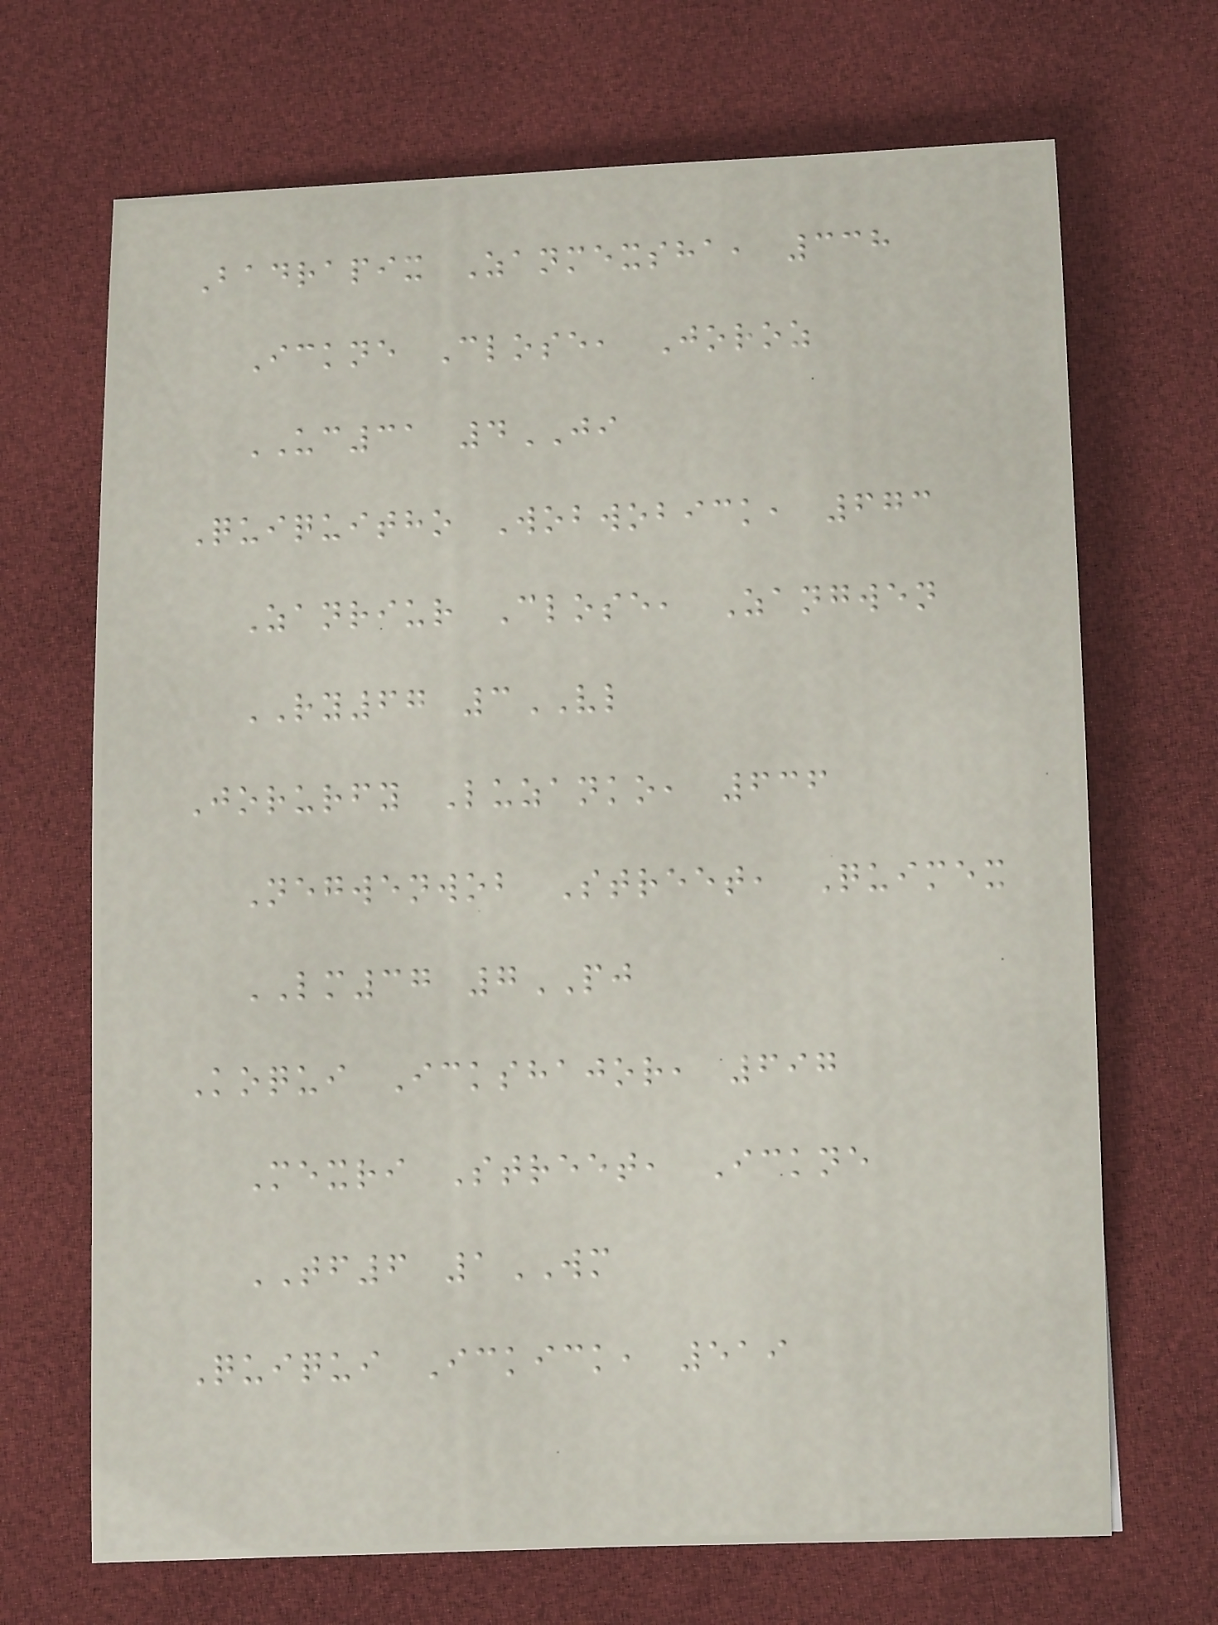Badrapix Zanmexsha, 338
Ickne Close, Joroz
UC31 4JI
Quiquitho Wobwobick, 673
Zanriur Close, Zangwen
RY67 3VL
Jorurfy Luzanko, 636
Negwenwob Street, Quimex
LM37 7PJ
Koqui Ickshajor, 697
Mexri Street, Ickne
TF6 1WM
Quiqui Ickick, 519
